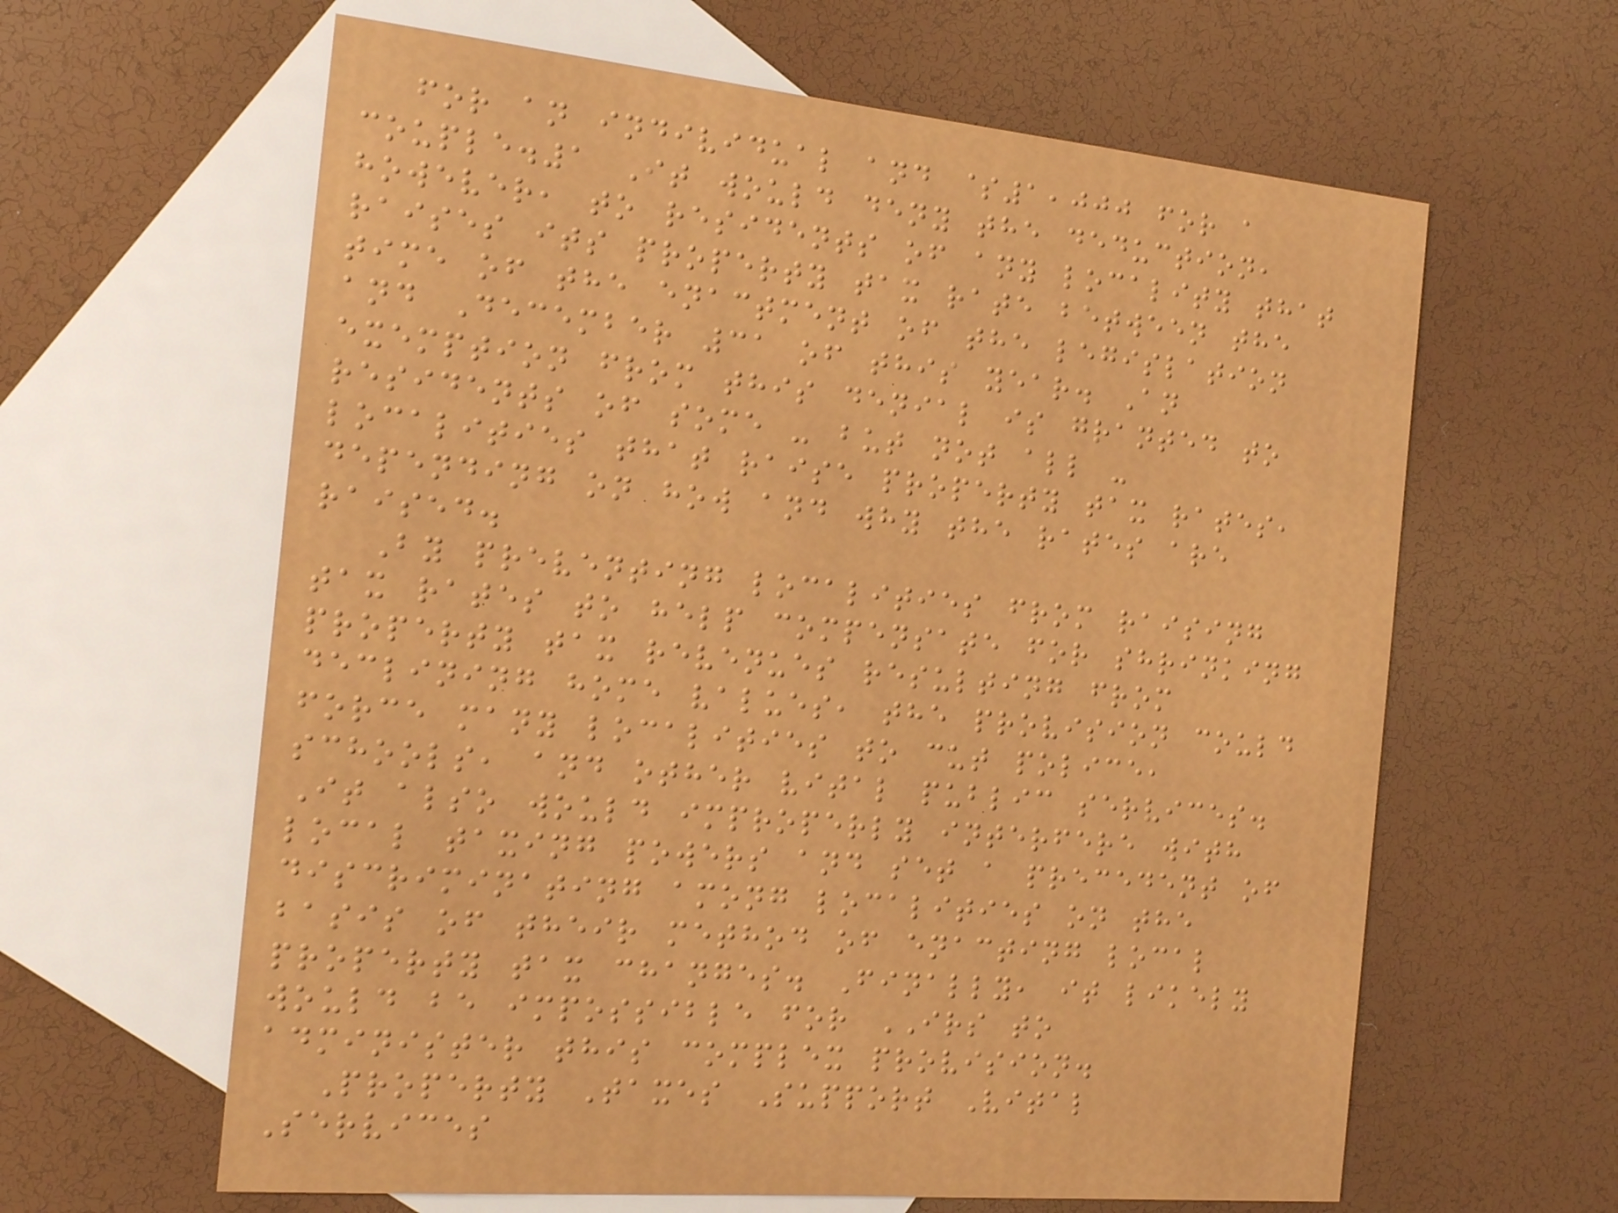for an individual and $1,000 for a
couple.1 It would deny the deduction,
however, to residents of any locality that
raises its property tax rate between the
time of the enactment of the legislation
and December 31 of this year. An
exemption from this denial is granted to
residents of some - but not all -
localities that raise property tax rates,
depending on how and why the rates are
raised.
By preventing localities from raising
tax rates to help compensate for shrinking
property tax revenues resulting from
declining home values, the provision could
force many localities to cut police,
schools, and other vital public services.
It also would improperly interfere with
local taxing powers and set a precedent of
discriminating among localities on the
basis of their method of enacting local
property tax changes. Finally, it likely
would be impossible for IRS to
administer this complex provision.
Property Taxes Support Vital
Services
